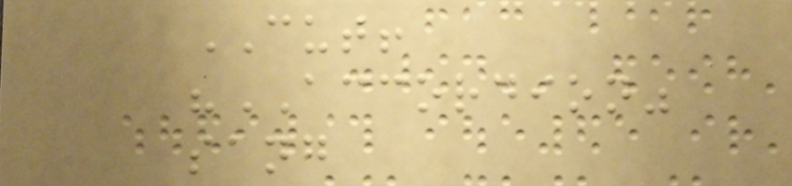CUT!
"ACCORDION"
sang
